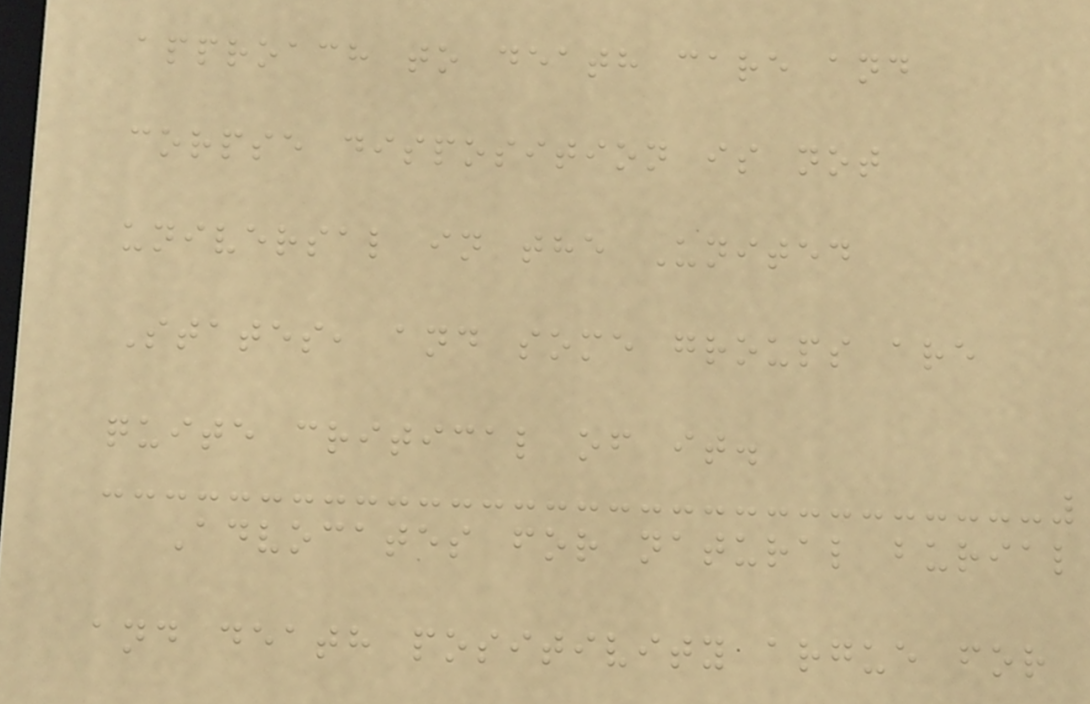approach to death care and
corpse disposition is not
universal in the United
States, and some groups are
quite critical of it.
Advocates for natural burial
and death positivity argue for
